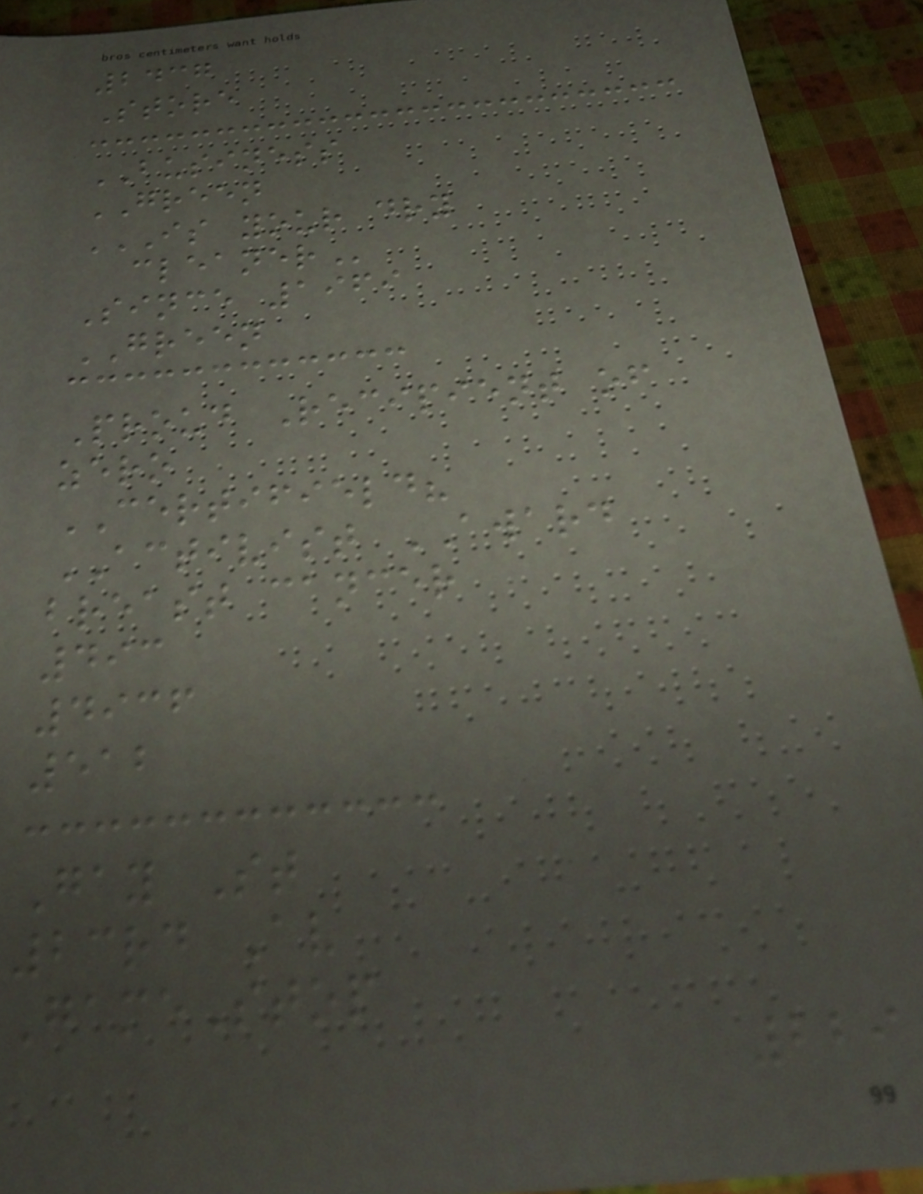2437
Store
BUSINESS
GREEN
IS YOUR DRY
CLEANER
Since 1969
GREEN
Proud Recipient of
zero
CERTIFIELD?
ACTIVIST AWARD
breast cancer
493
4936
512
Gay St
23rd Av
GameStop
229
